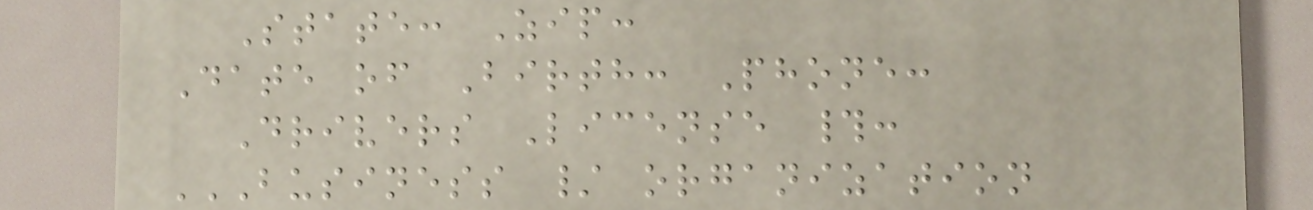State: Zip:
Date of Birth: Phone:
Drivers License #:
BUSINESS / ORGANIZATION
